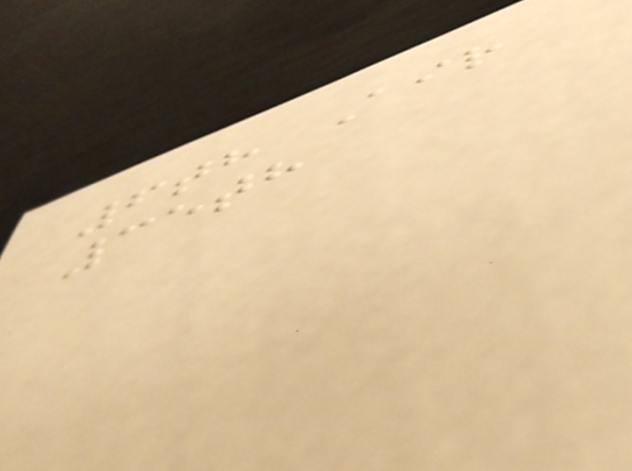6th Air
35th
